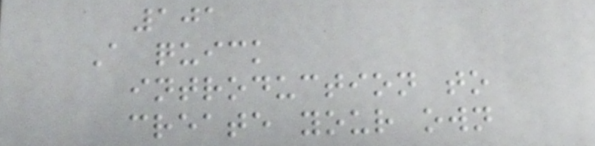101
A quick
introduction to
create your own
